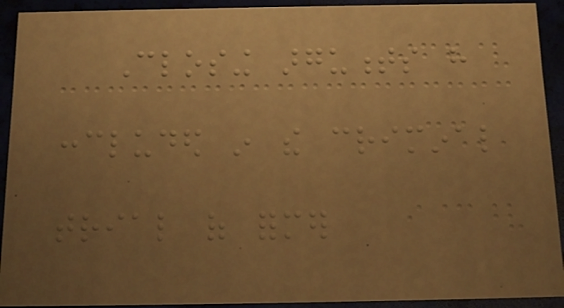Closing arguments have
concluded in the criminal
trial of former
